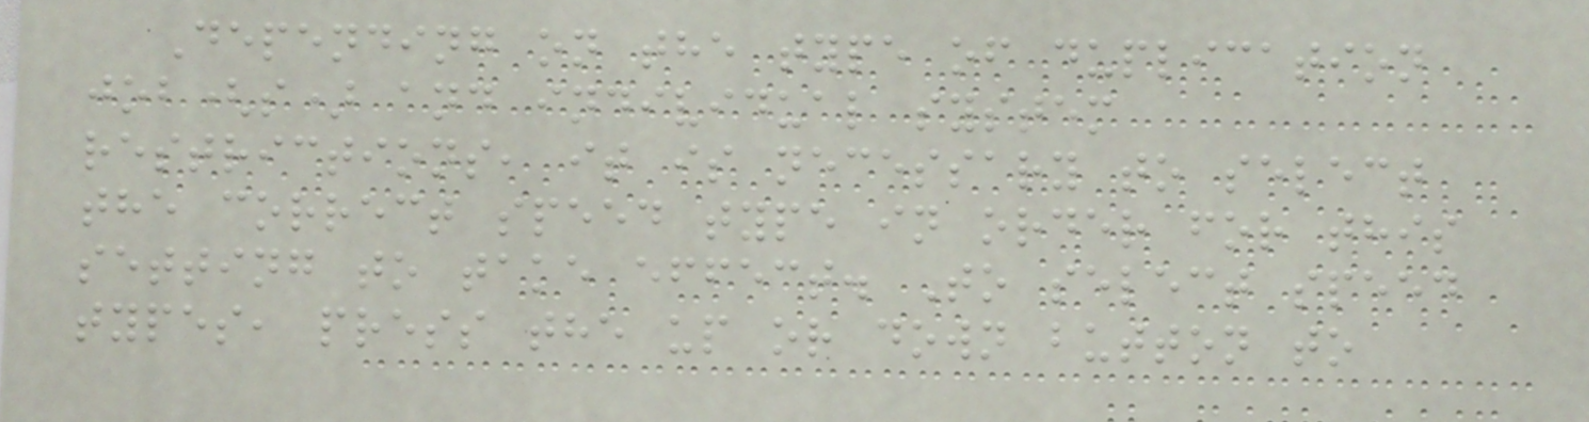Depending on the type of duplication
job(s) and individual system
restrictions, it is necessary to select
the correct speed type in order for this
setting to take effect. To select speed
types, press the up or down button to
